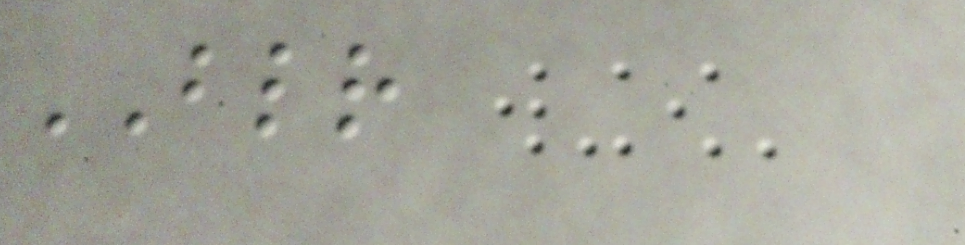BLR
